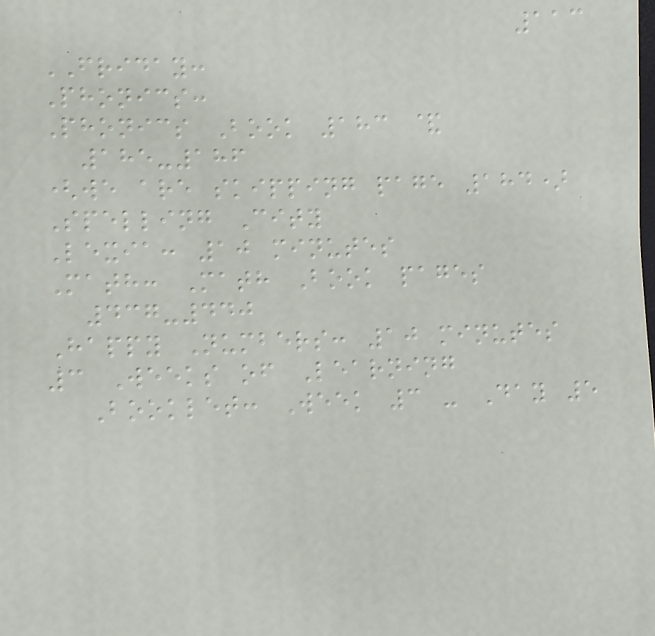113
FRIDAY:
Phonics:
Phonics Book 183 &
185-186
(we are skipping page 184)
Spelling City
Lexia: 10 minutes
Math: Math Book pages
437-440
Happy Numbers: 10 minutes
3 Weeks of Learning
Booklet: Week 3 - Day 5
